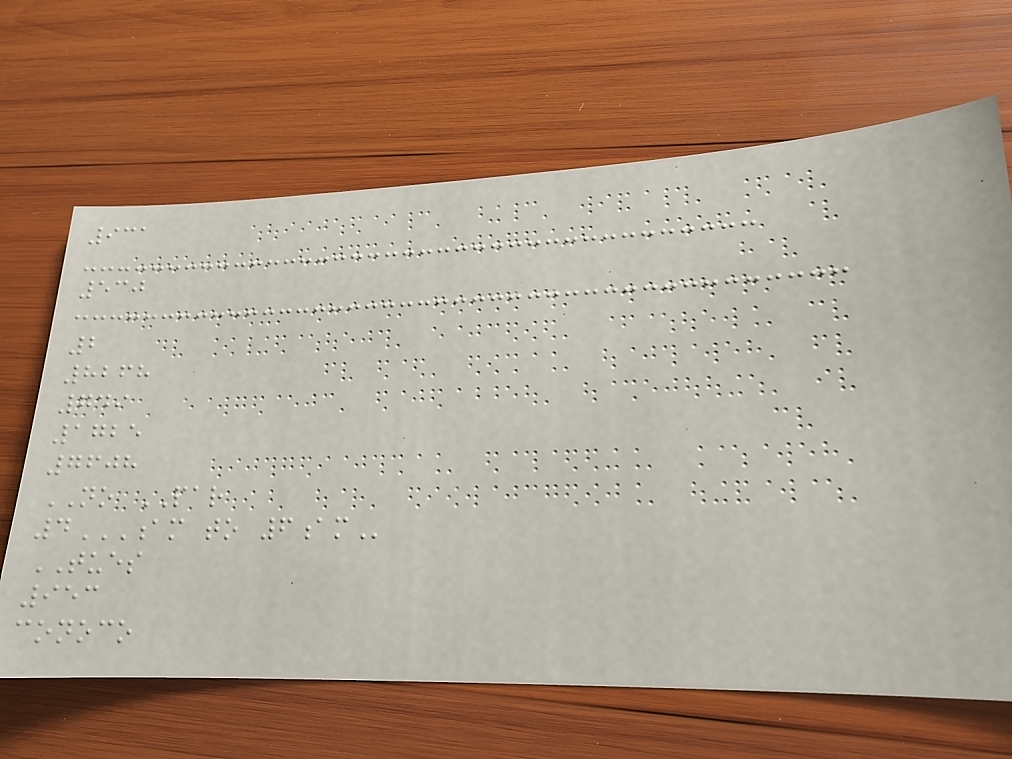931
530
2
8268
749
1725
7608
NO PAR
4AM TO 6AM
TUES
953
conoco
